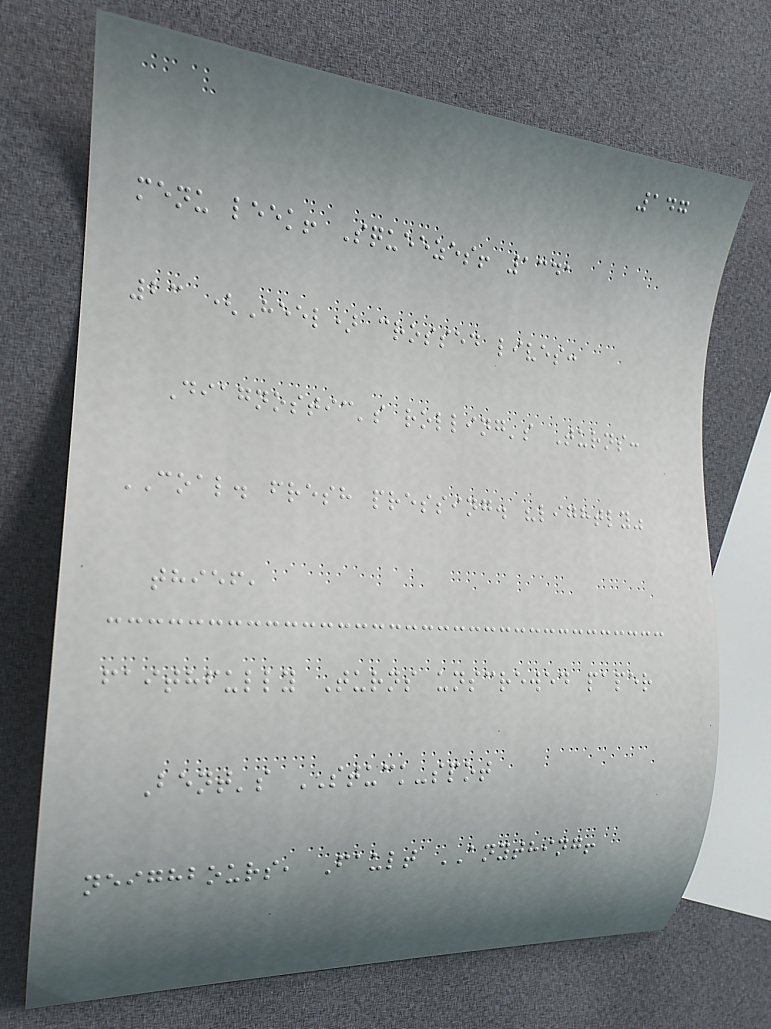147
menu leek! Squeezes! 1341
23 (Heel) crossed lives:
Diagnostic's rolling's Turns:
COAL. fresh pressing. "lightly"
thief,
faithfully Turns unscrewed paper
Bent's STUCK-spot
neighbours, Fault ANYTHING!
